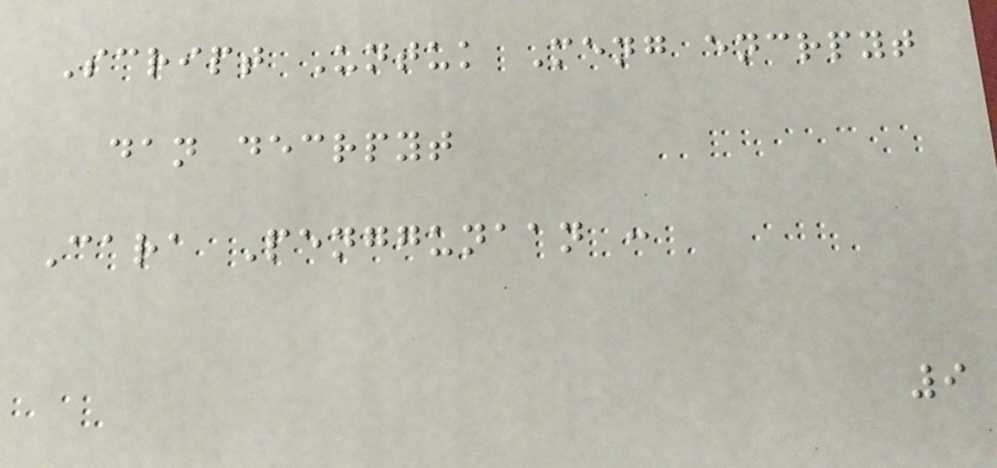Script Untuk Meng encrpyt
dan decrpyt
Cara Penggunaan :
9
